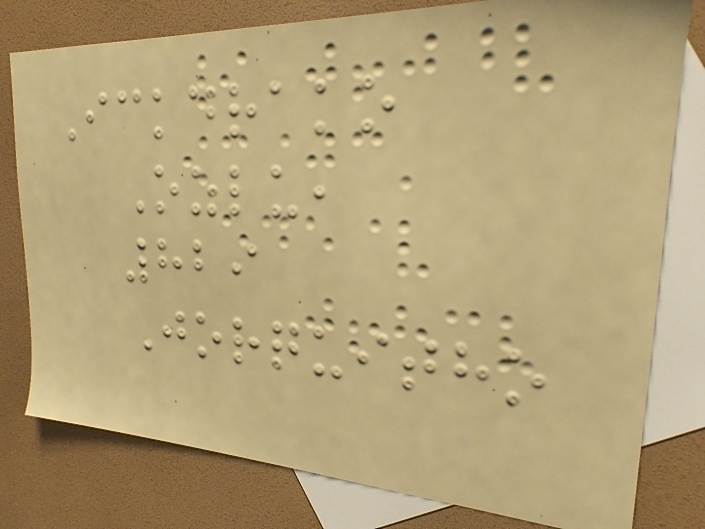Ickdrako
Ozlu,
829
Jorquitho
